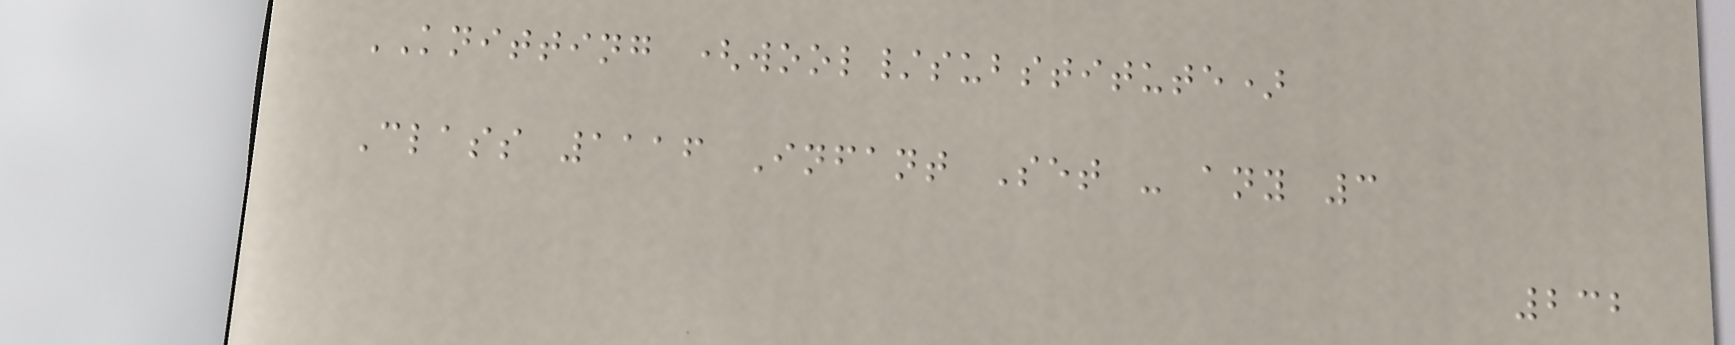KNITTING (wool/substitute)
Class 1116 Infant Set - any 3
232
